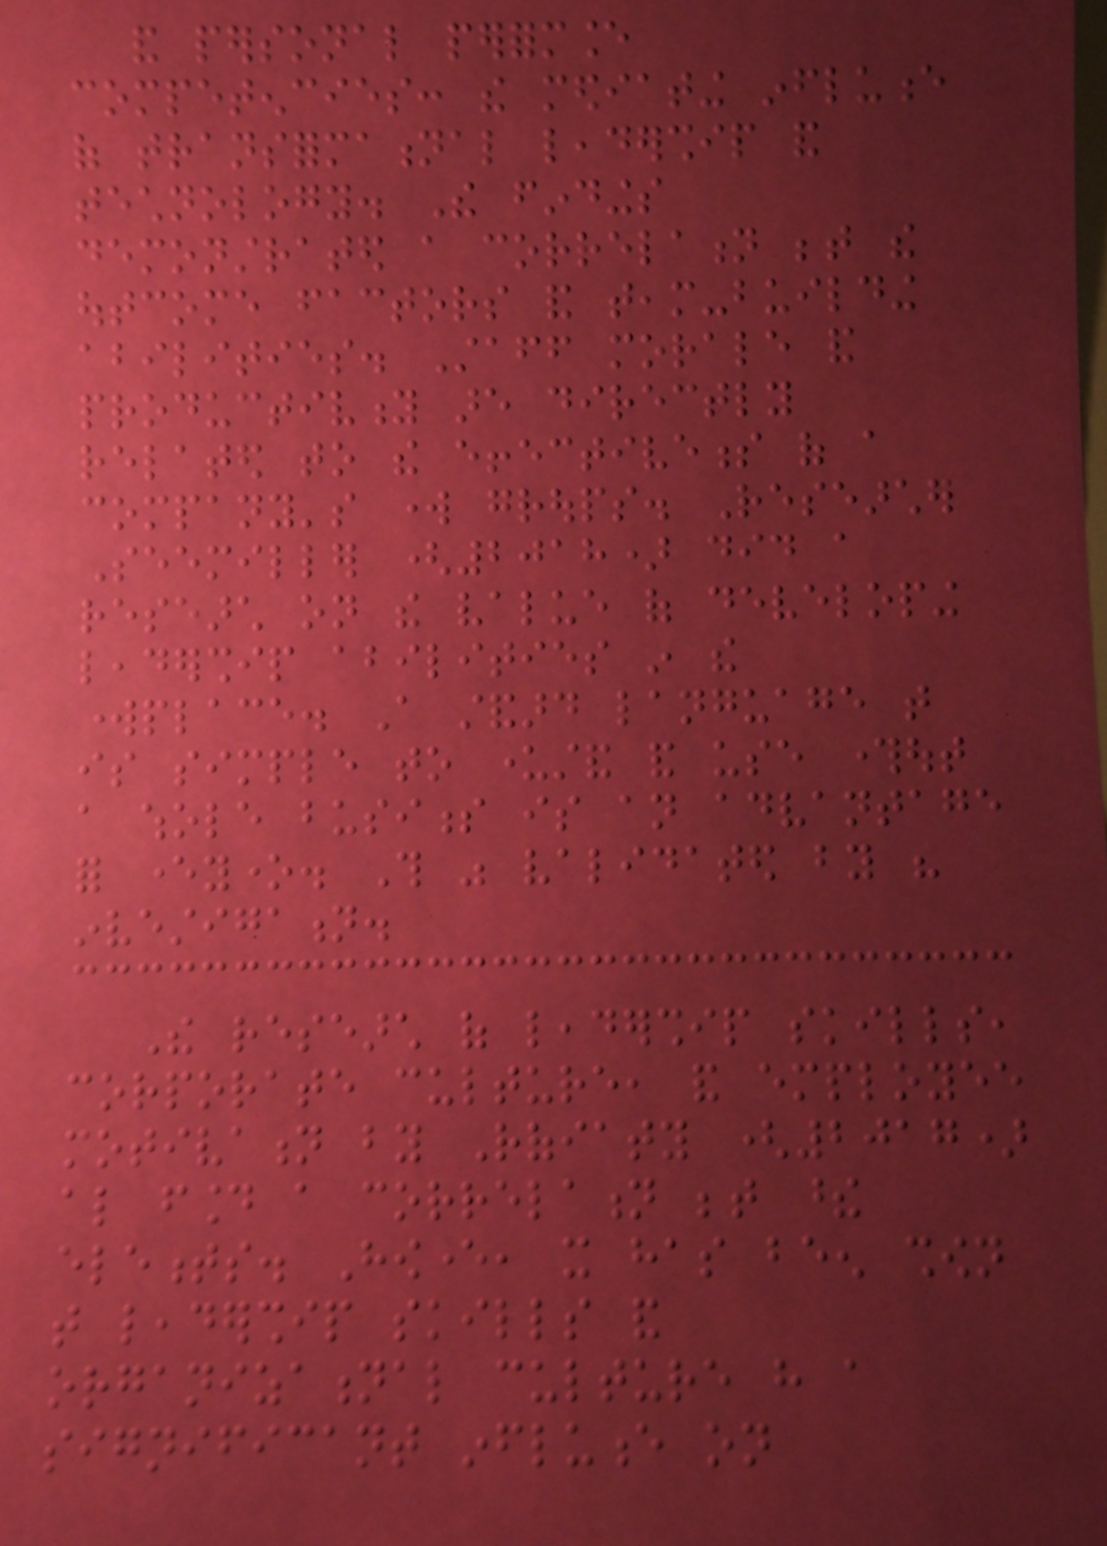and personal performance
competencies: the mediating influence
of transformational leadership and
technology. The findings
demonstrated a correlation between the
outcome factors and team-building
abilities. Staff morale and
productivity are directly
related to the effectiveness of a
company's work groups. Researcher
Seemiller (2018) did a
research on the value of developing
leadership abilities in the
workplace. A standard language that
is simple to understand and use throughout
a whole business is an advantage
for everyone. This was validated by his
investigation.
The research of leadership skills,
corporate culture, and employee
motivation by Rofiaty (2017)
also found a correlation between these
elements. However, it has been shown
that leadership skills and
organizational culture have a
significant influence on
